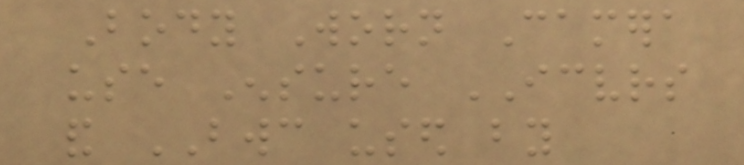Body Worn Camera
use Ensure ICVRS
and BWC used by
